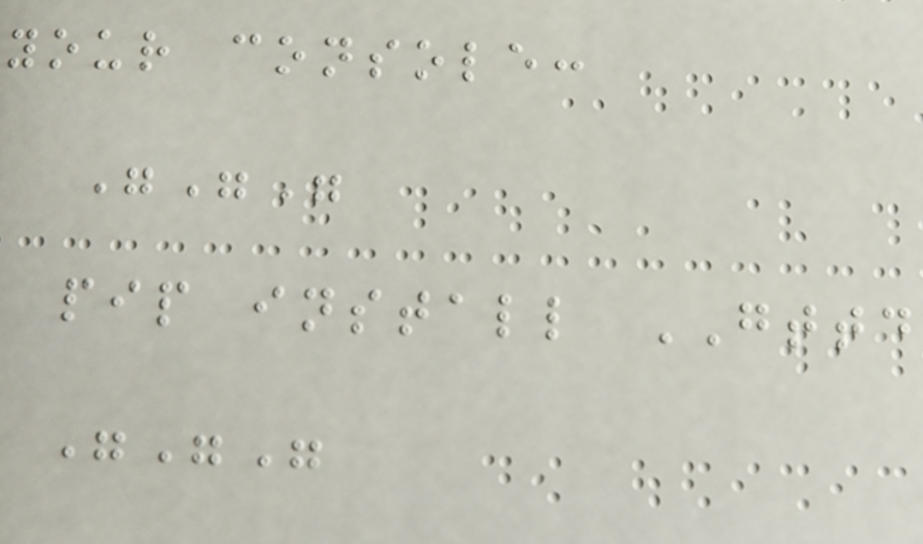your console:
"""
pip install GTTD
"""
